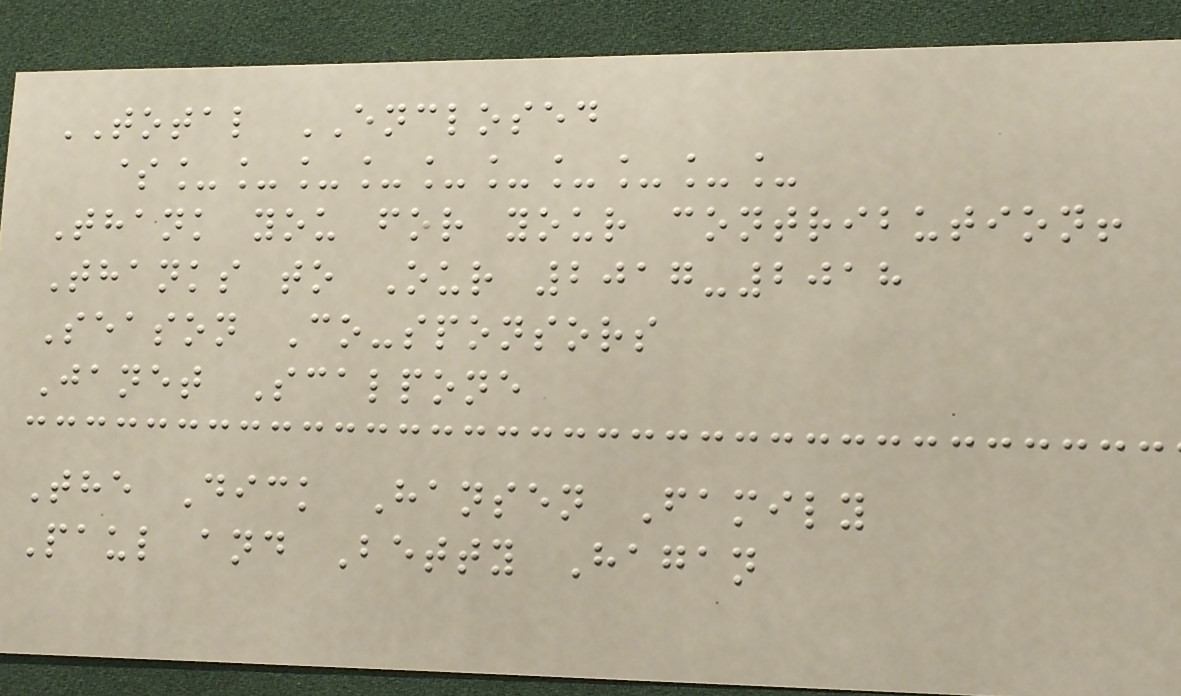TOTAL ENCLOSED
$__________
Thank you for your contribution!
Thanks to Our 2017-2018
Season Co-sponsors
Janet Scalpone
The Dick Hansen Family
Paul and Betty Hagan
